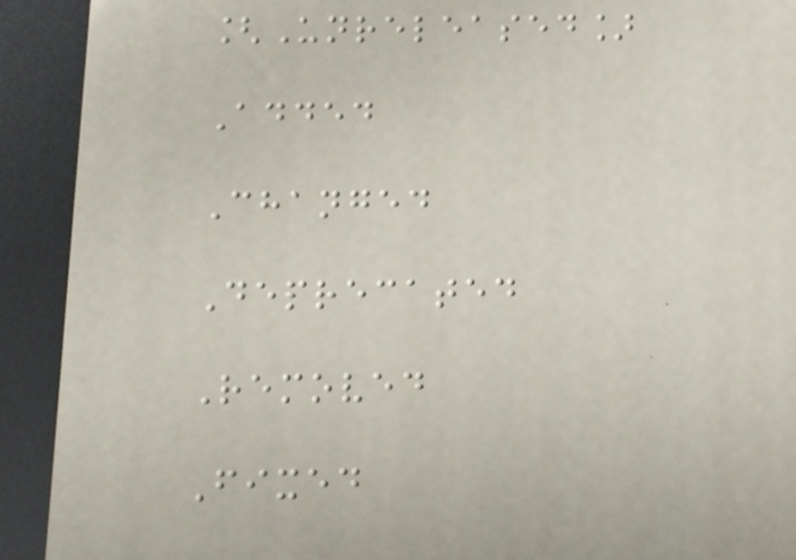[Unreleased]
Added
Changed
Deprecated
Removed
Fixed
